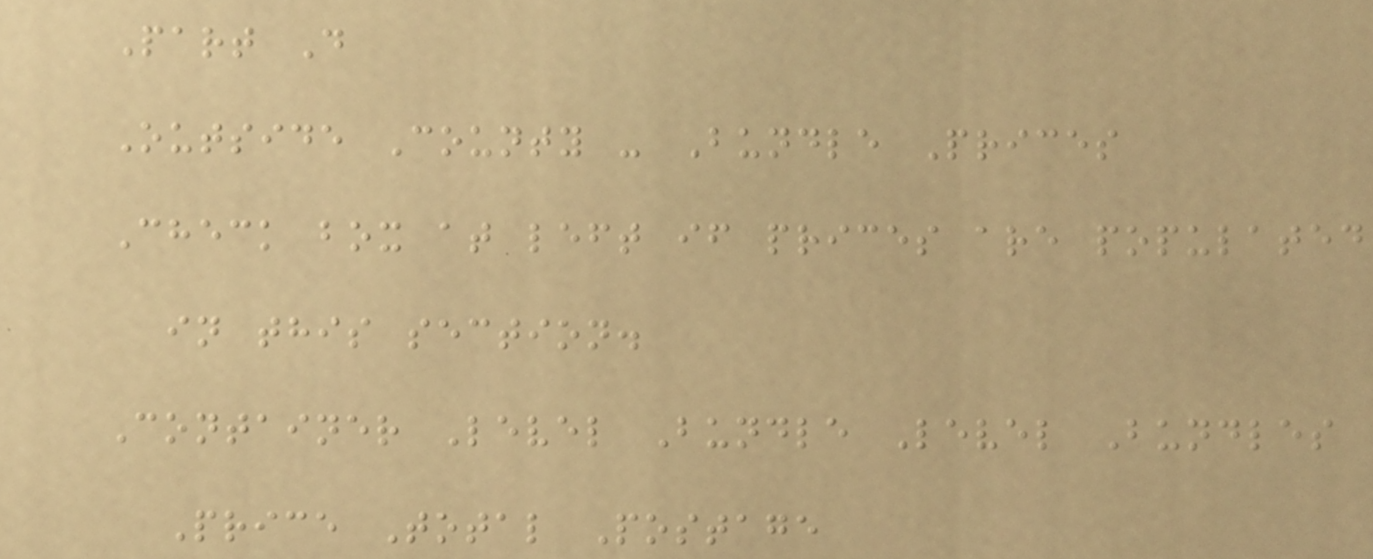Part D
Outside County - Bundle Prices
Check box at left if prices are populated
in this section.
Container Level Bundle Level Bundles
Price Total Postage
